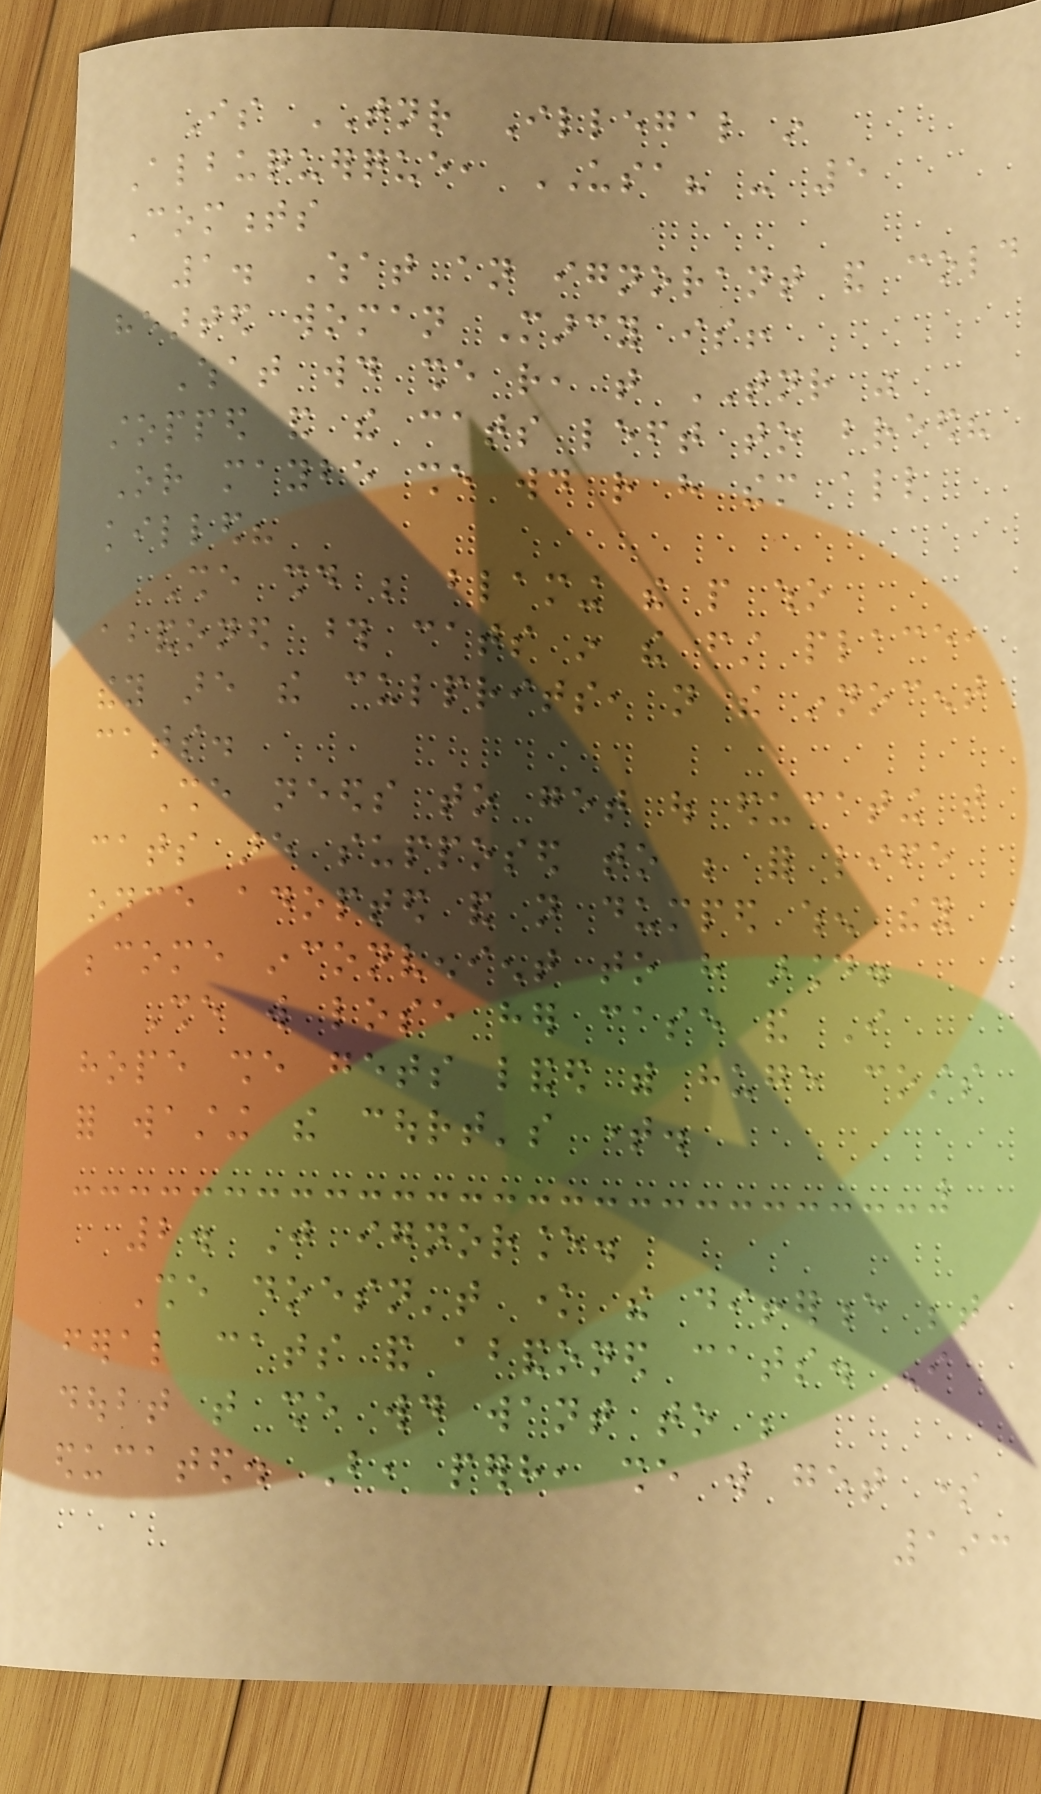Is TNR Illegal in
Albuquerque, USA? - 5
Comments
1. What an ignorant and cold
hearted woman Marcy is!
What would she rather, that TNR was
stopped and the cats left to breed?
Or maybe she would rather have them all
killed?
She should be blaming the people who
abandoned those cats in the first place,
they are the culprits, not the innocent
cats.
She needs to get out educating that
cats are supposed to be for life
once adopted and not dumped when they
become inconvenient to have around.
She will lose her case and I
hope she gets landed with huge costs
for wasting the court's time.
2. Just ignorance.
She doesn't know the difference between
feral cats and abandoned cats. I
doubt that she would want to be
educated. But, perhaps, she will get some
193
